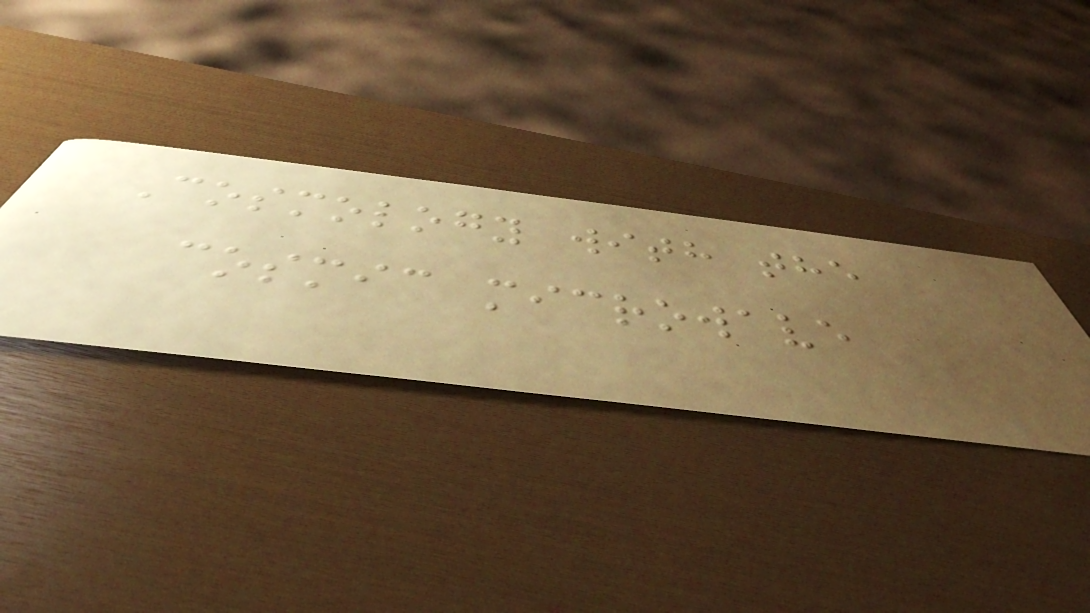Cosmology with the
cosmic microwave
